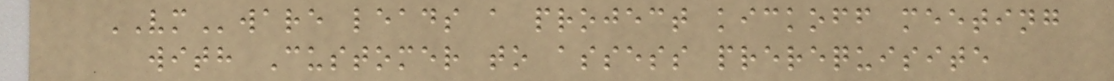VMware leads a project kickoff meeting
with Customer to assess prerequisite
